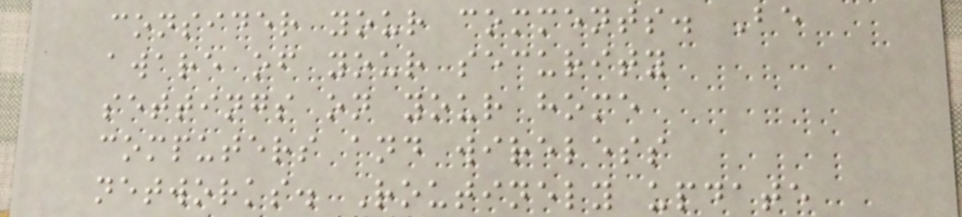consider your comments. Be
aware of your security
settings on your home
computers and wireless
networks. Routinely update
